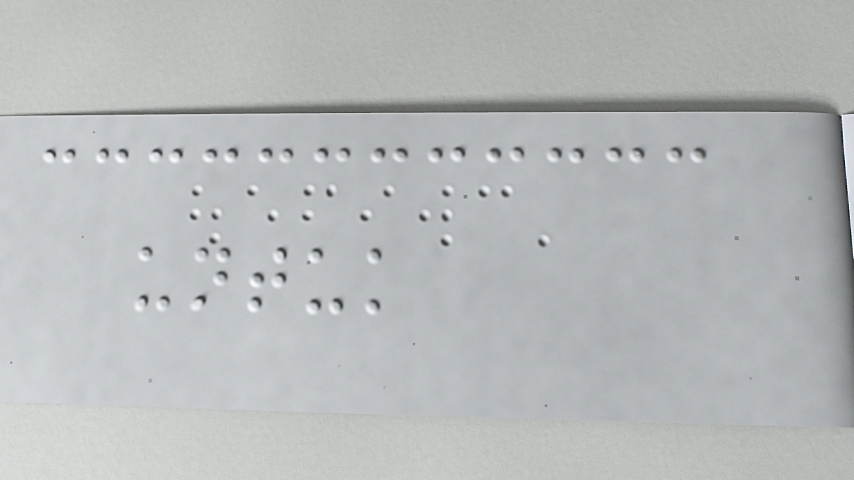untuk
